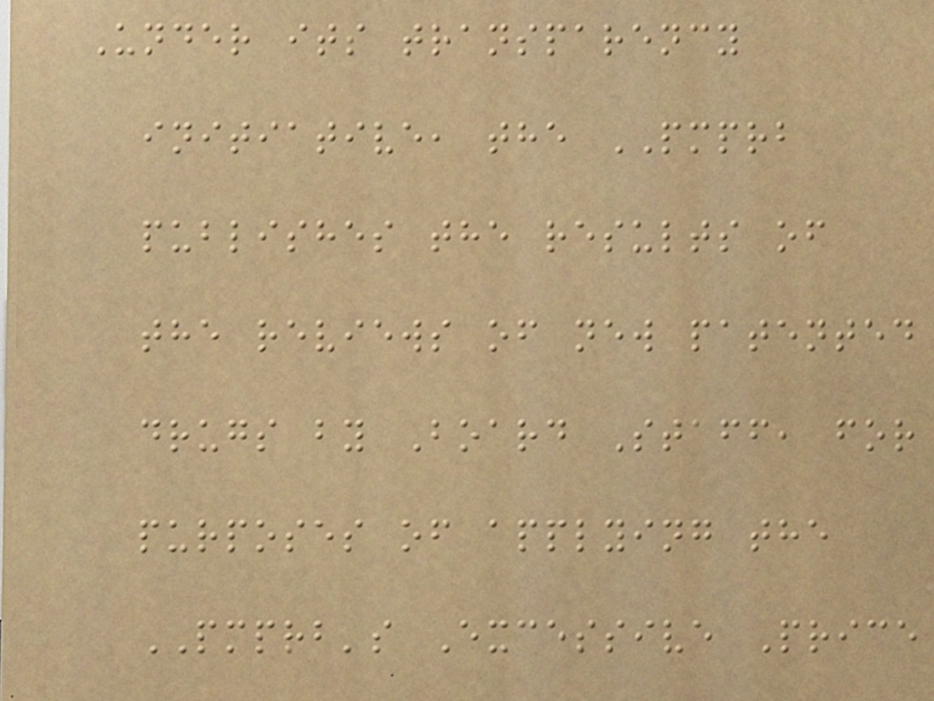Under its transparency
initiative, the PMPRB
publishes the results of
the reviews of new patented
drugs by Board Staff, for
purposes of applying the
PMPRB's Excessive Price
